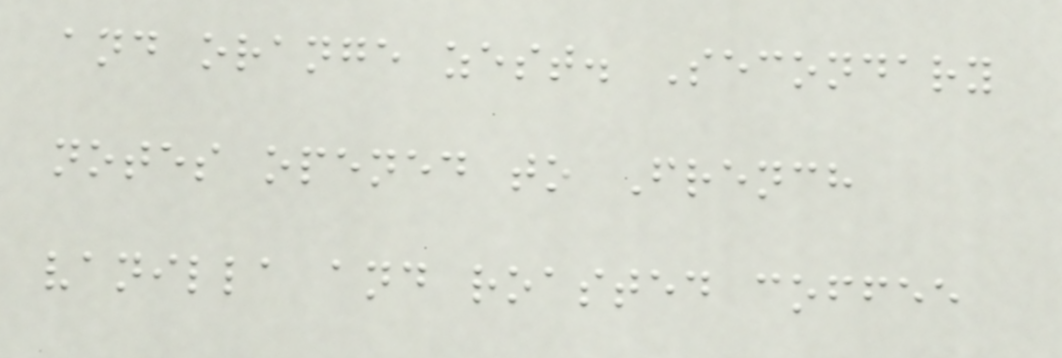and orange zest. Secondary
notes opened to French
vanilla and roasted coffee
